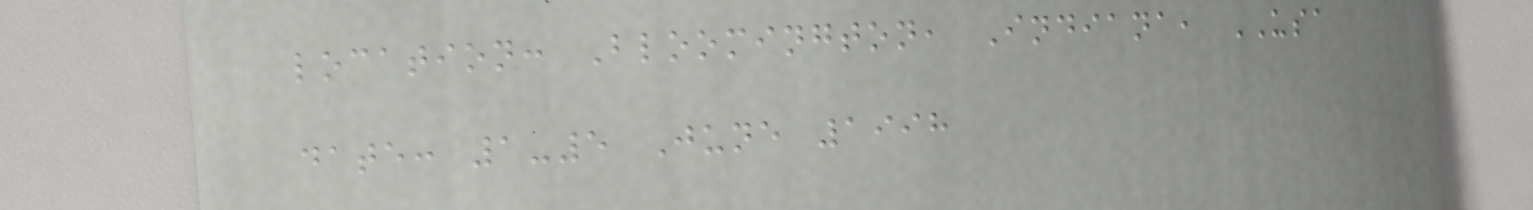location: Bloomington, Indiana, USA
date: 1-5 June 1998
